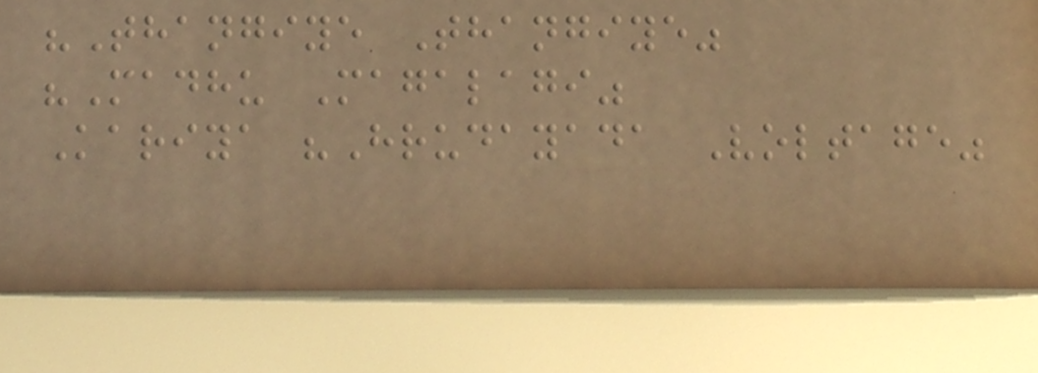"Thangiye Thangiye"
"Madhu Magalagi"
Kariya "Hrudayada Voltage"
